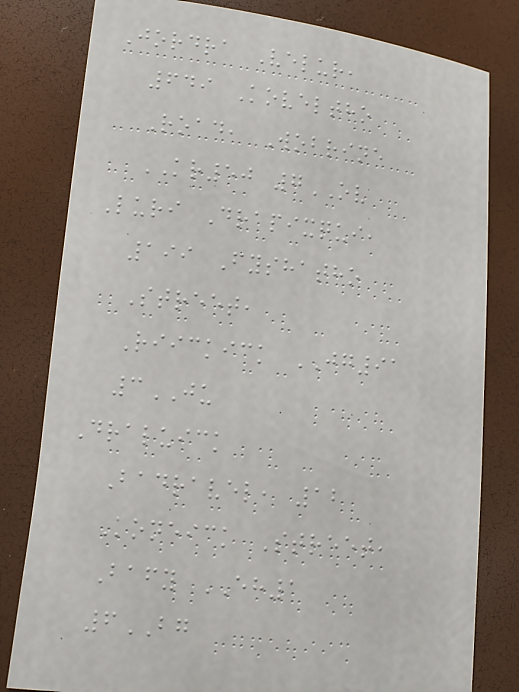Jordra Velur,
649 Koveltho
Road, Wobrine
KR50 7OV
Luri Drapixqui,
199 Fyshatho
Street,
Riickick JG91
3JU
Draluick
Badravel, 12
Koneick Street,
Bafy EH1
6BG
